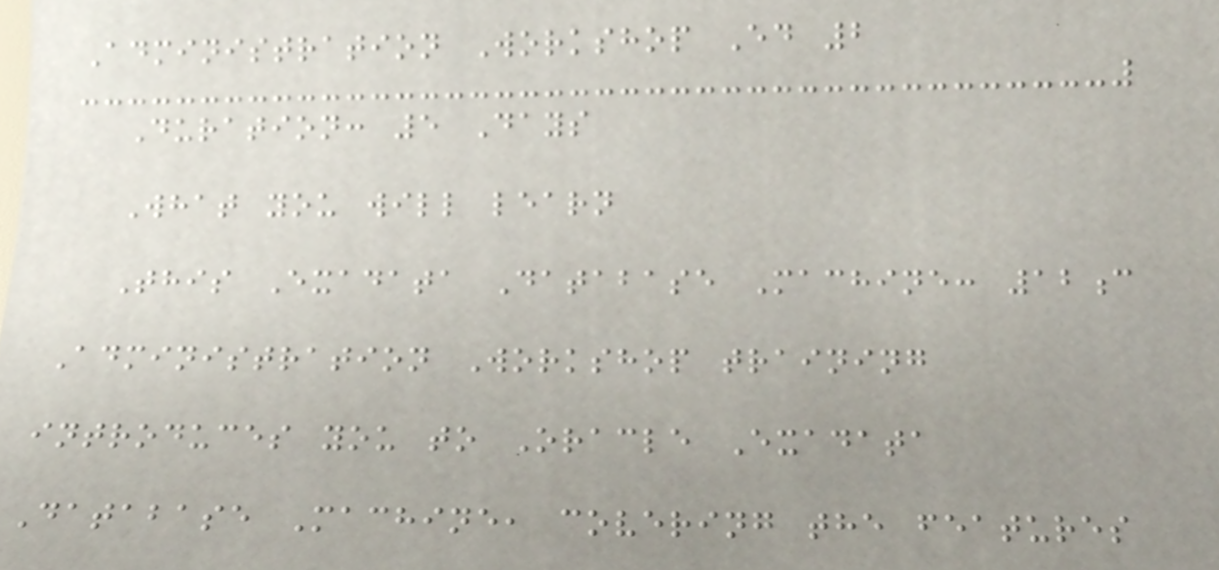Administration Workshop Ed 2
Duration: 5 Days
What you will learn
This Exadata Database Machine: 12c
Administration Workshop training
introduces you to Oracle Exadata
Database Machine, covering the features
